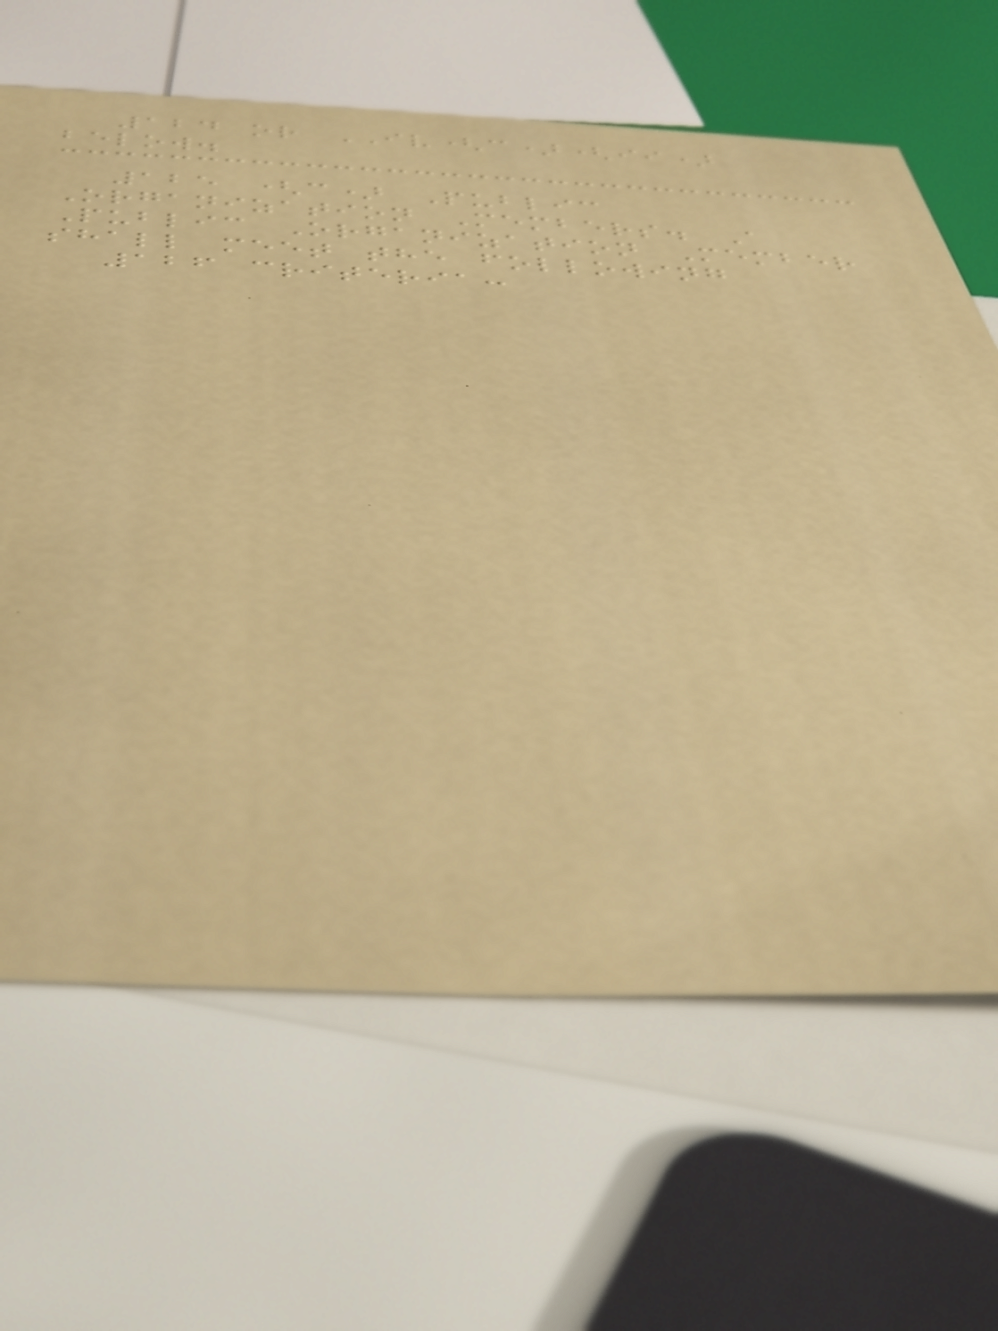124 or IV(c)(ii)
below.
125 (c) Public
Organization Members. A
Public Organization Member
shall meet the following
126 criteria:
